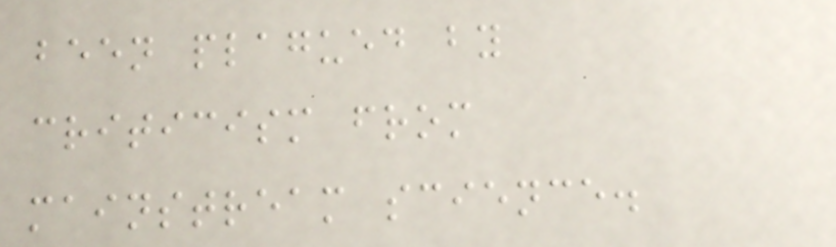been plagued by
criticism from
mainstream science.
